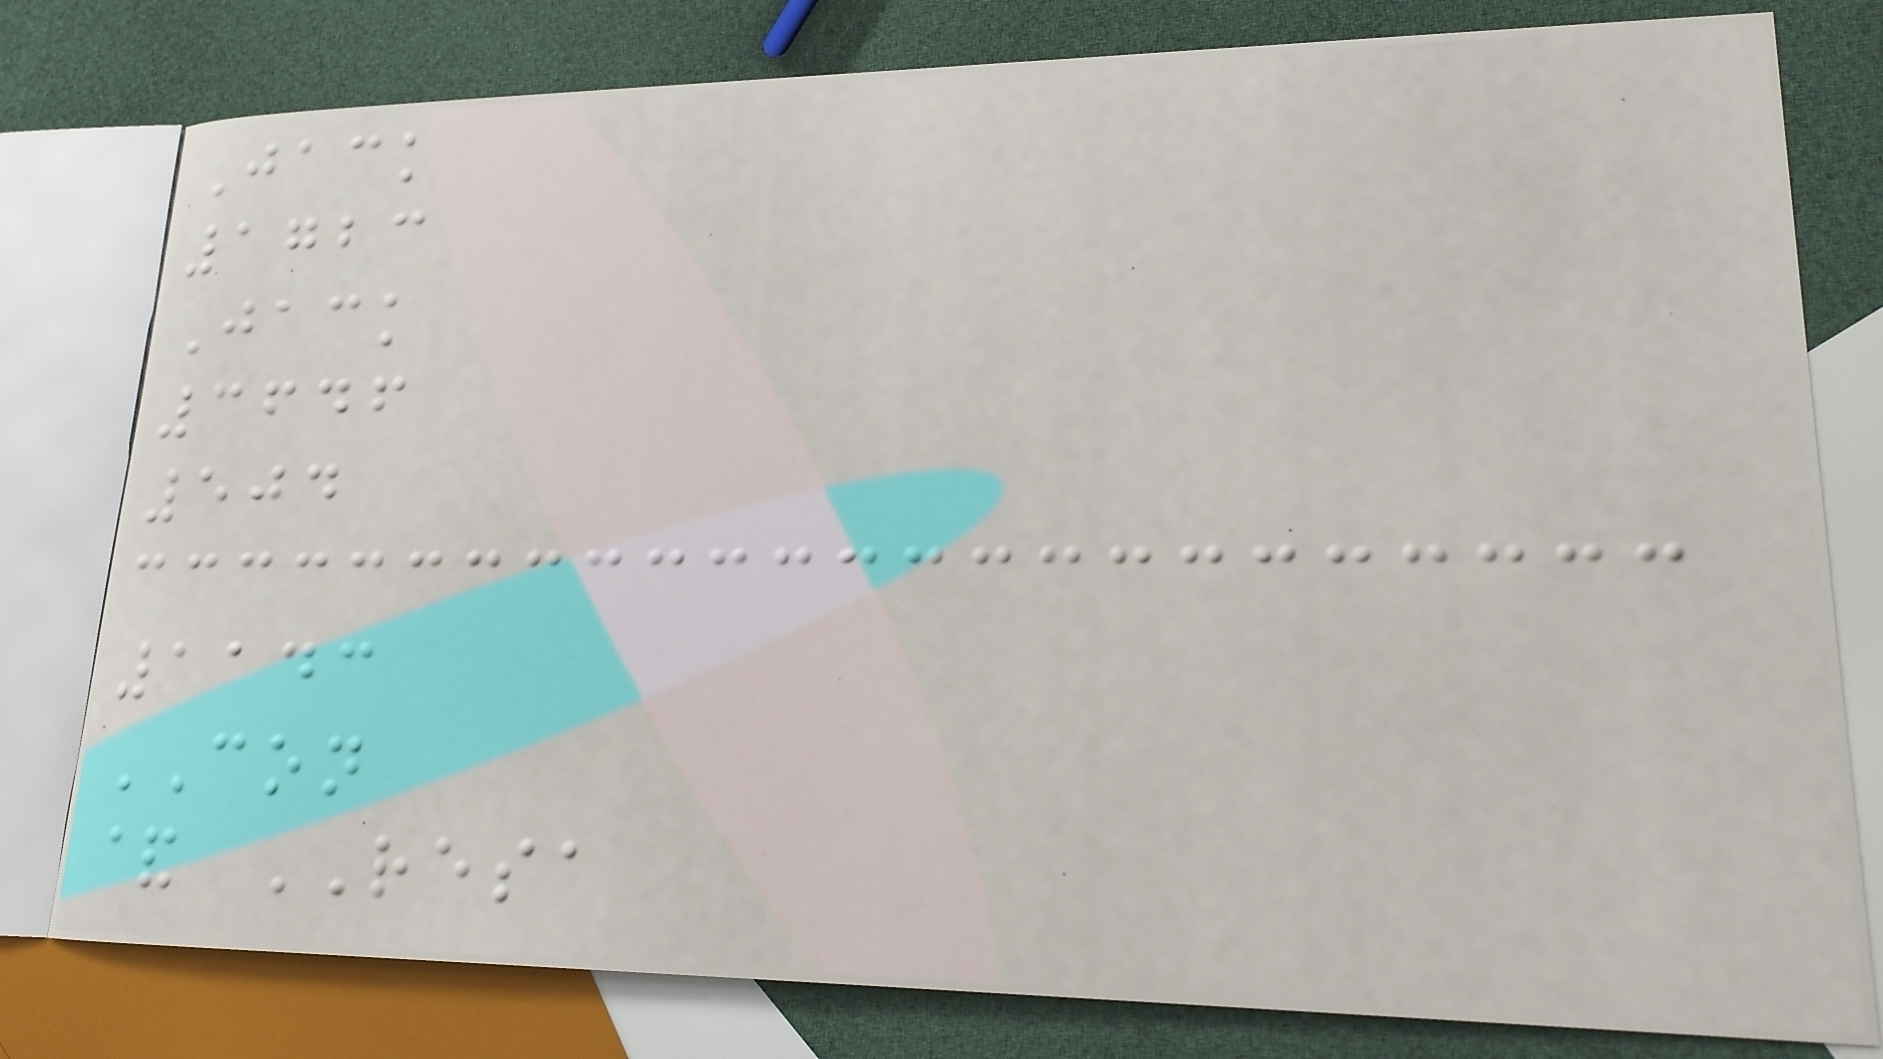Jack
1723
Jack
3646
504
1143
CON
& RESA
